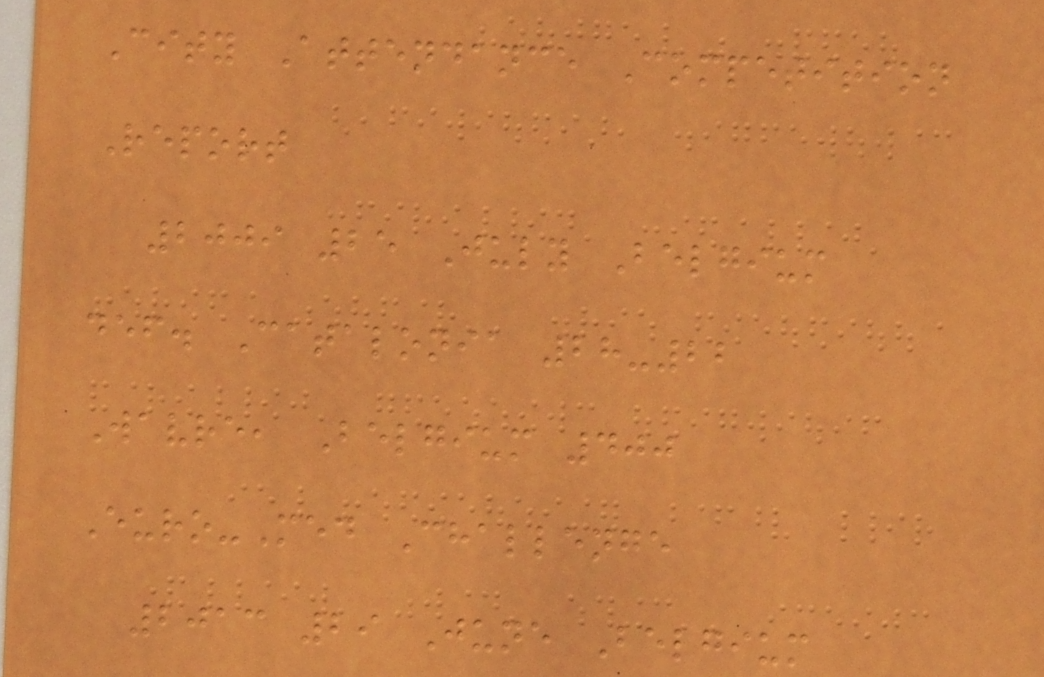City Attendance Competition
Report
2009 25 July Belgium
def. Catalonia 28-22
Wavre, Belgium 400
Euro-Med Challenge
2013 29 June Belgium
